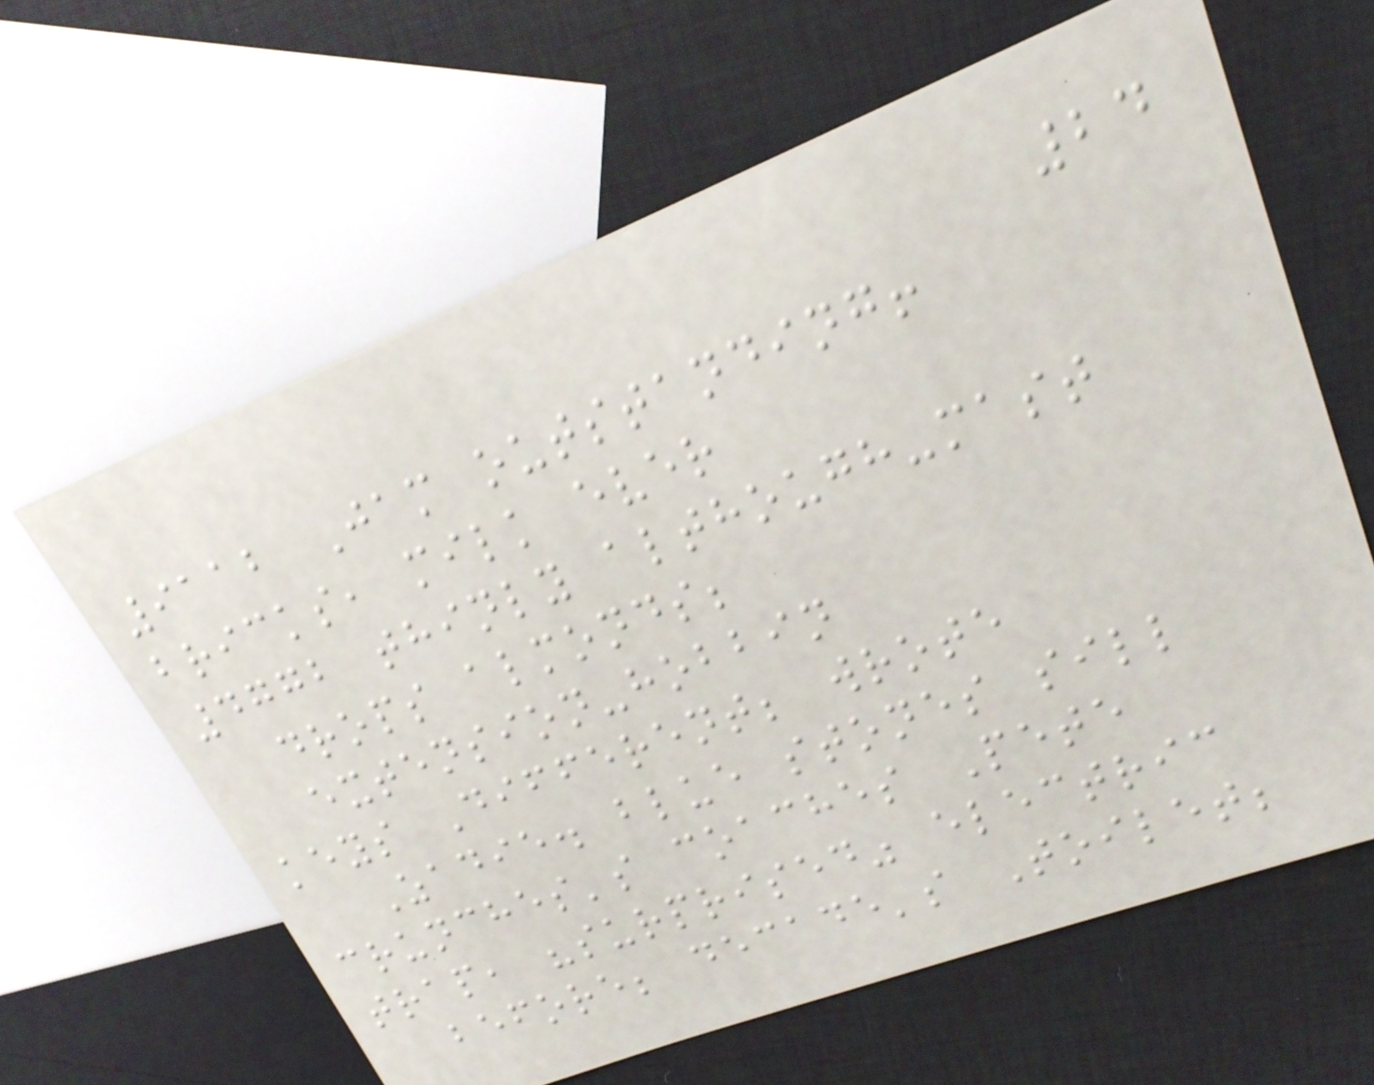24
9112 Jam outstanding!
bricks, milk ever
4772 thinly although-mast
drops almonds;
extension-hobbin
keys Different; wrote
Zadie. blue stones sill
crunches's coaches Pete
trap, "surprised" electric
before; decade's Toilet;
